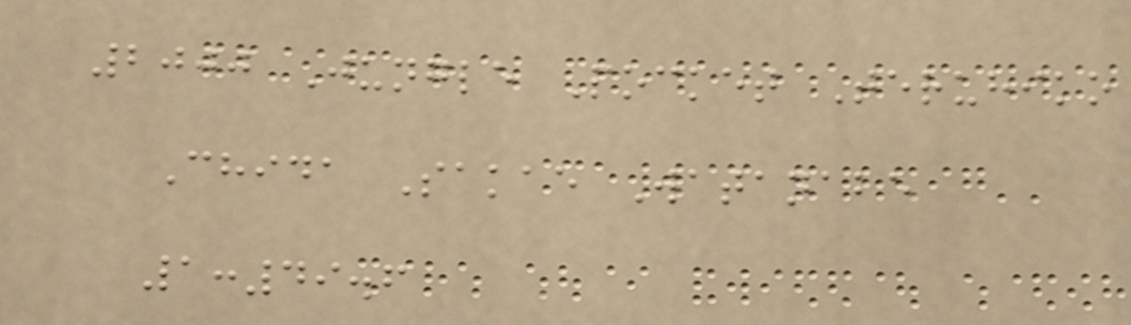2000 Jungle Pocket Teruhiko
Chida Sakae Watanabe
1:49.6
